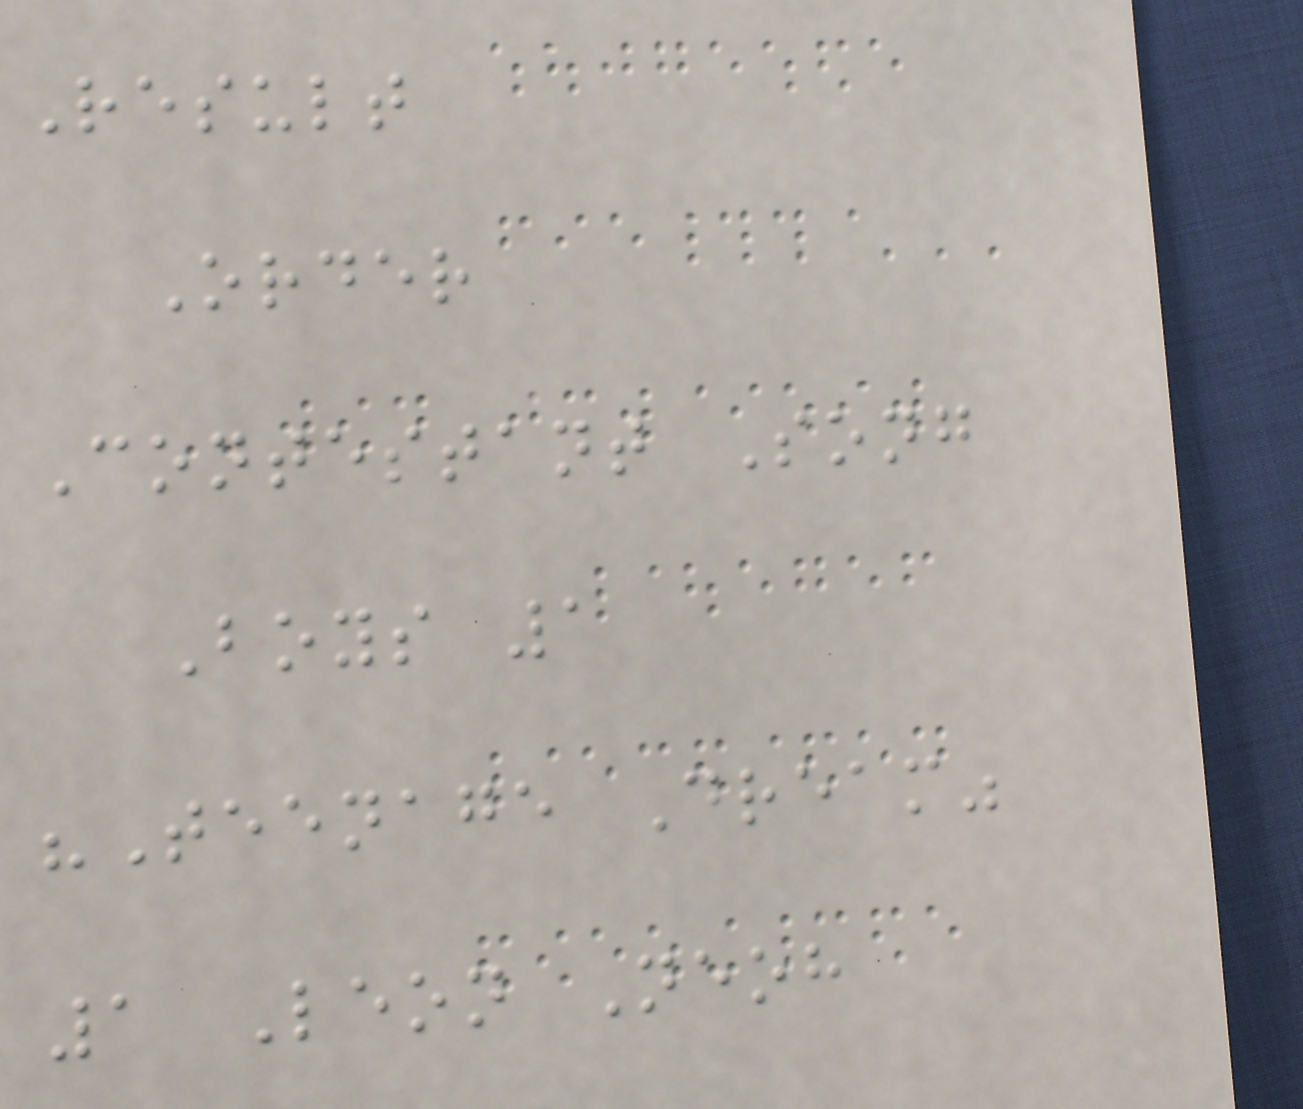Result
Order
Contestant Song
Boys 1
"Teenage Dream"
1 Leon Neoh
